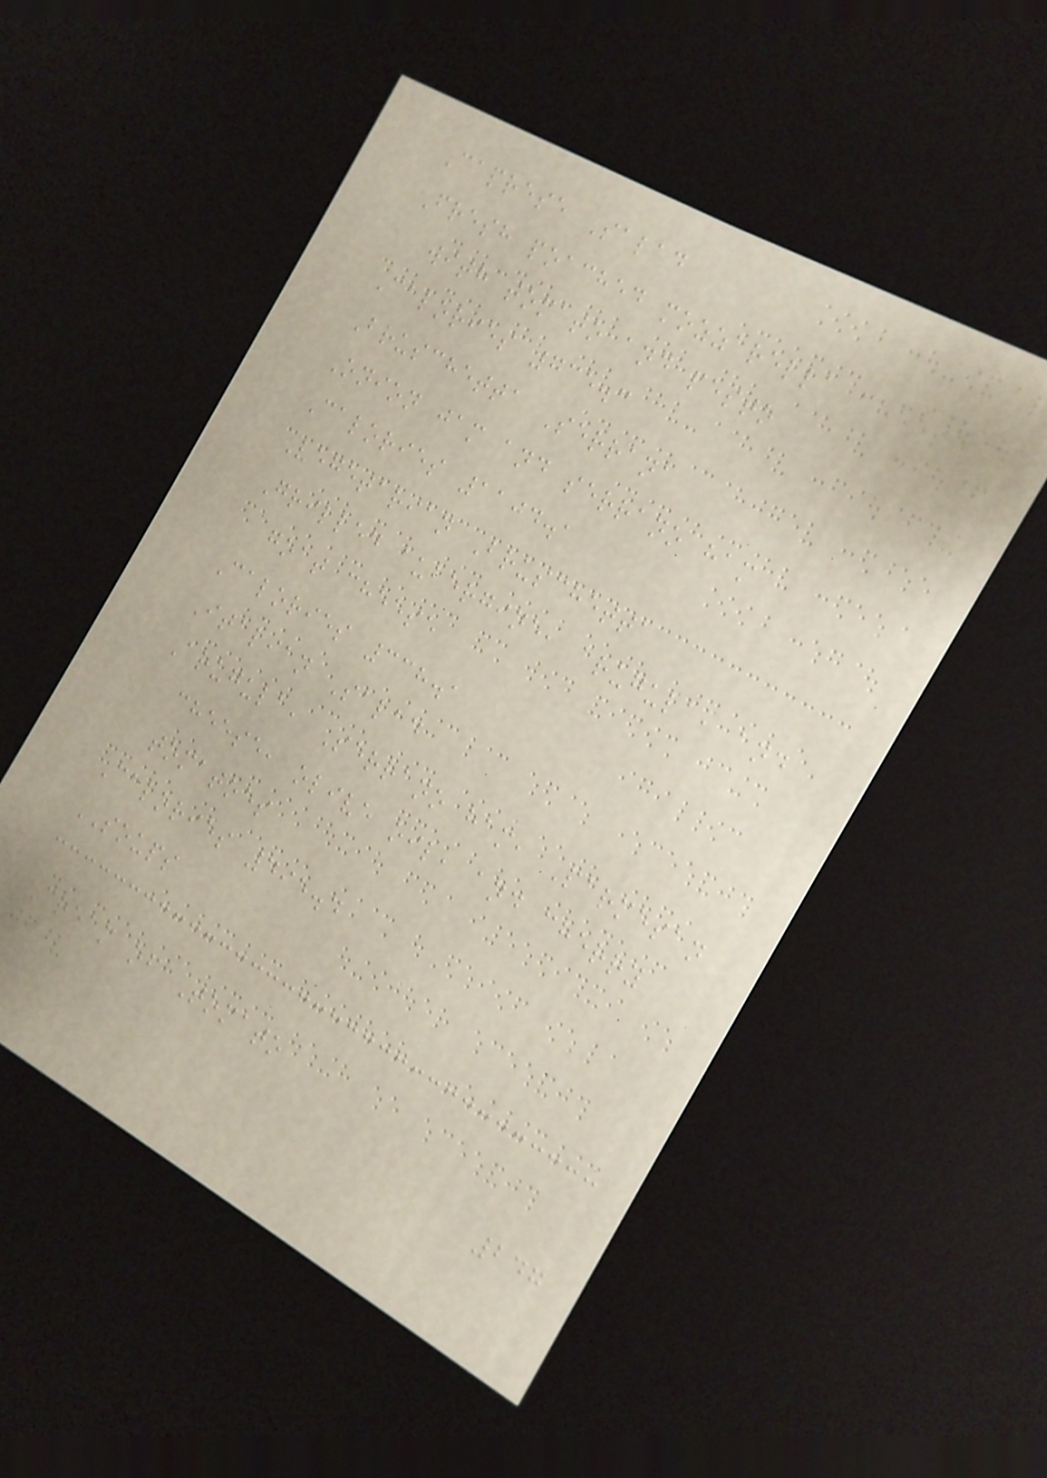Caprese Salad
Fresh poached mozzarella cheese
with tomato and pesto
Calories 735.3
Bruschetta Serrana
Onion jam and serrano ham
Calories 1104.1
Vegetarian Bruschetta
Grilled aubergine, arugula, and
goat cheese
Calories 338.1
Italian Salad
Arugula, Serrano ham, Parmesan
cheese, olive oil, and cherry
tomatoes
Calories 495.4
SOUPS
Cream of Tomato
247
